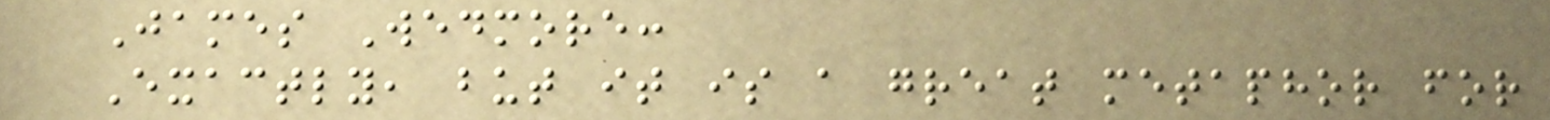James Wedmore:
Exactly, but it is a great metaphor for
